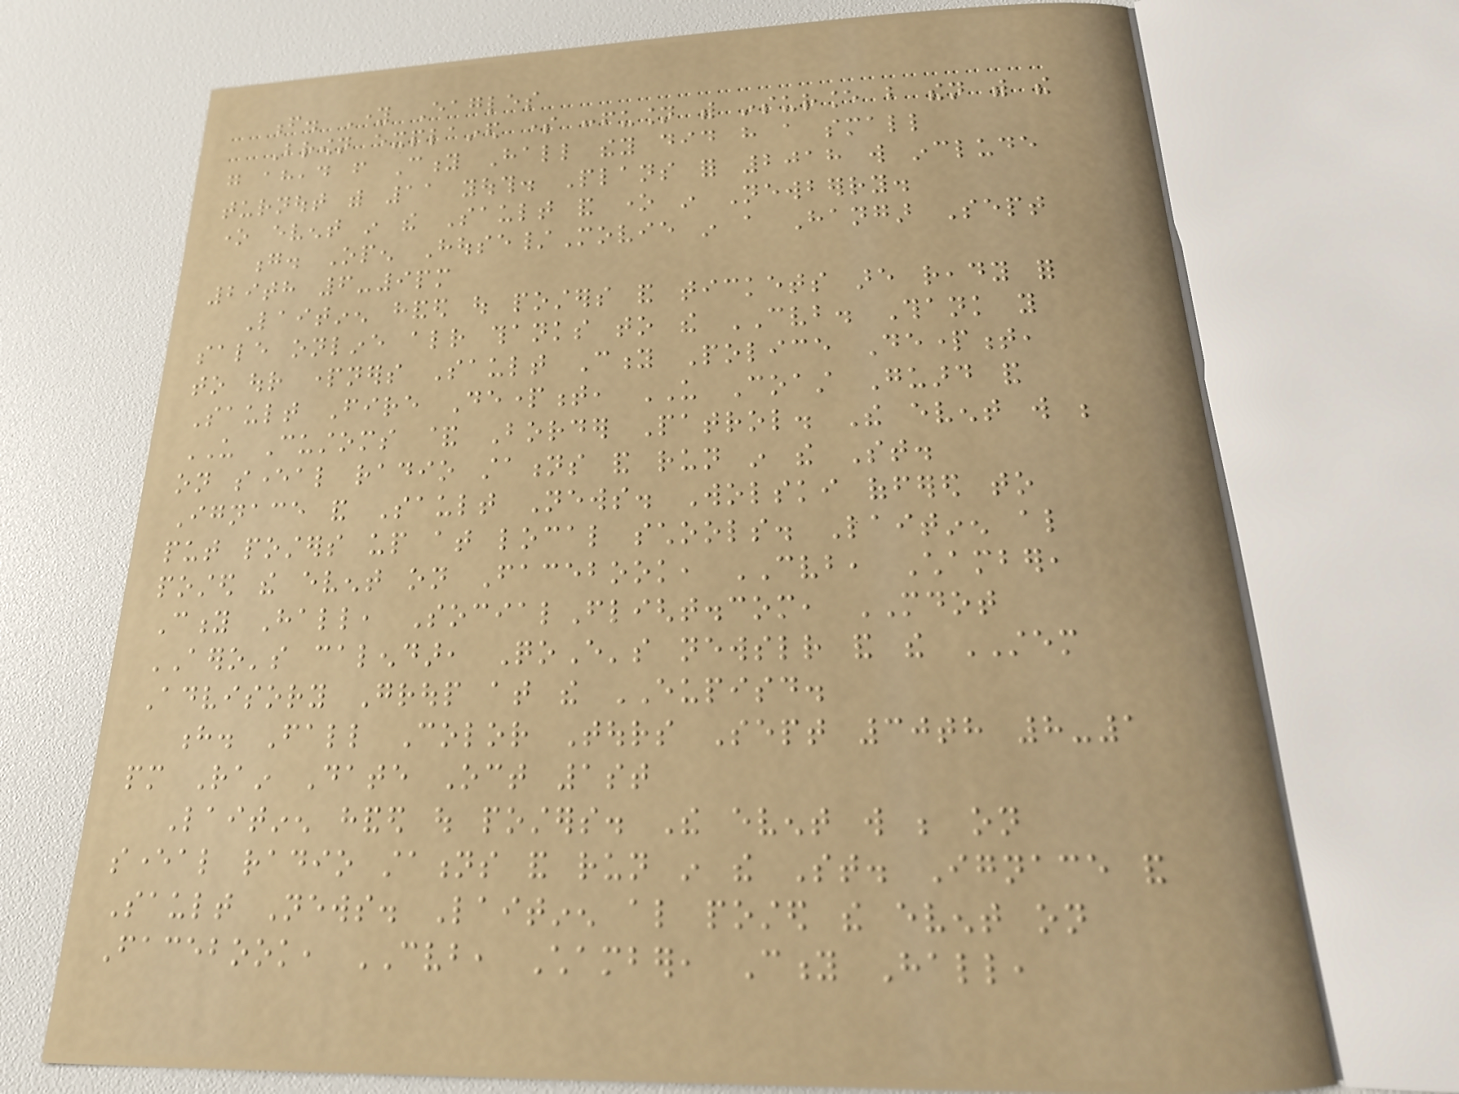f. Young Eagles
Brown explained some confusion with insurance but then with the
go ahead from City Hall they did have a small
turnout with 11 youth. Plans for 2018 will include
one event in the Sault and one in Newberry.
g. Open House/Movie in a Hangar Sept
29th 6-9pm
Laitinen handed out posters and tickets are ready for
sale online already thanks to the CVB. Thank you
to our partners Sault City Police Department,
Sault Fire Department, US Coast Guard and
US Customs & Border Patrol. The event will be
on several radio stations and run in the St.
Ignace and Sault News. Wolski offered to
put posters up at local schools. Laitinen also
posted the event on Facebook, CVB, Chamber,
City Hall, SocialFlight.com, MDOT
AERO's calendar, QoE's newsletter and the STEM
Advisory Group at the EUPISD.
h. Fall Color Tours Sept 30th 8-1
pm Rain Date Oct 1st
Laitinen handed out posters. The event will be on
several radio stations and run in the St. Ignace and
Sault News. Laitinen also posted the event on
Facebook, CVB, Chamber, City Hall,
